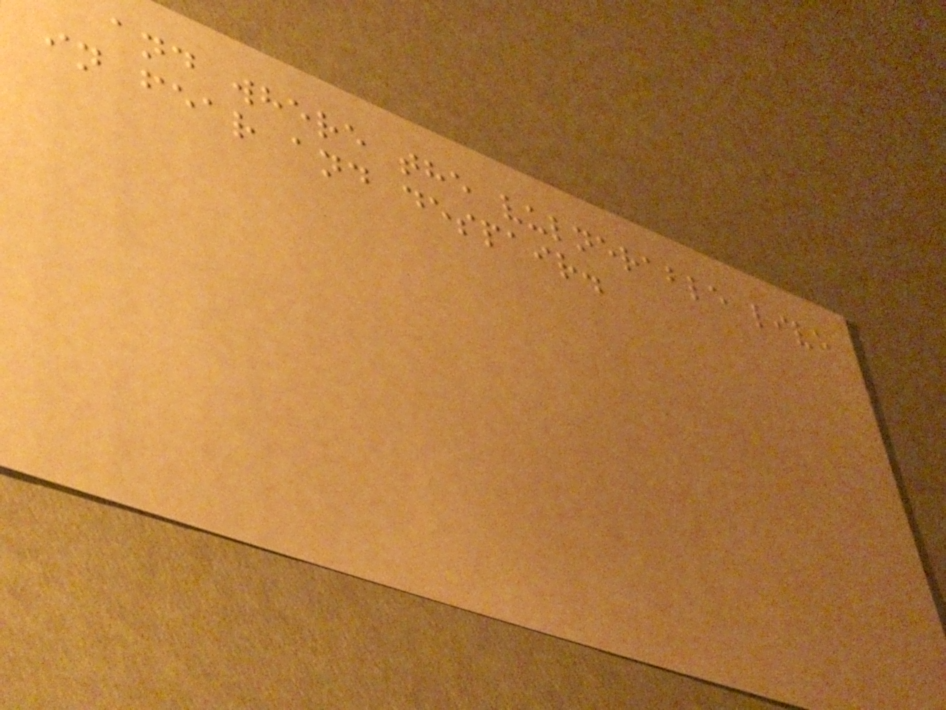and where the vulnerable live
in fear and despair.
